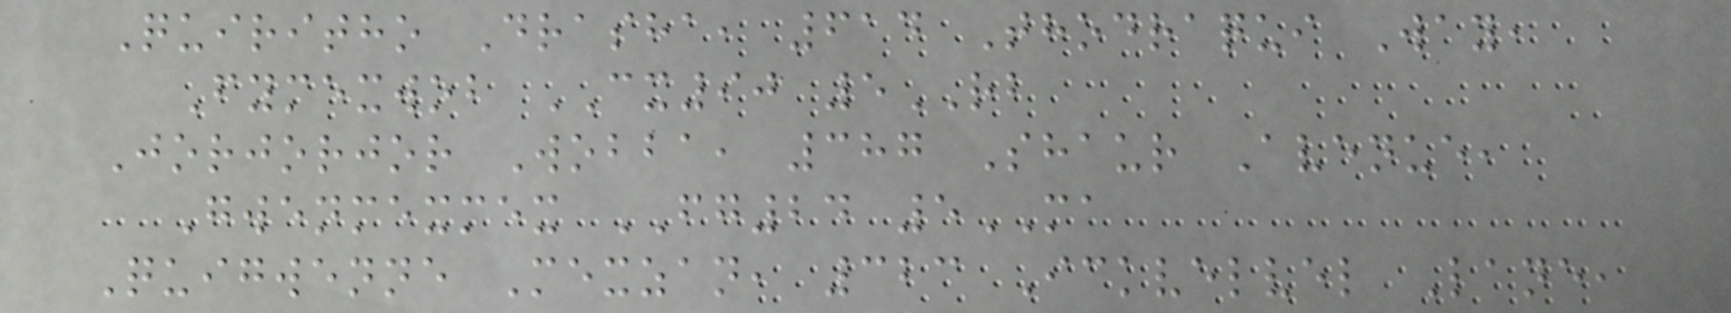Quiritho Drasha, 614 Thodraqui Way,
Fymexwob CX90 5RB
Jorjorjor Wobba, 387 Shaur Avenue,
Gwenmexmex FG24 5MA
Quigwenne Mexzan, 323 Ickvelvel Lane,
